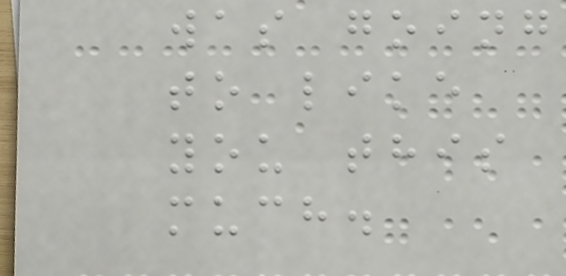was going
to like
you this
much.
